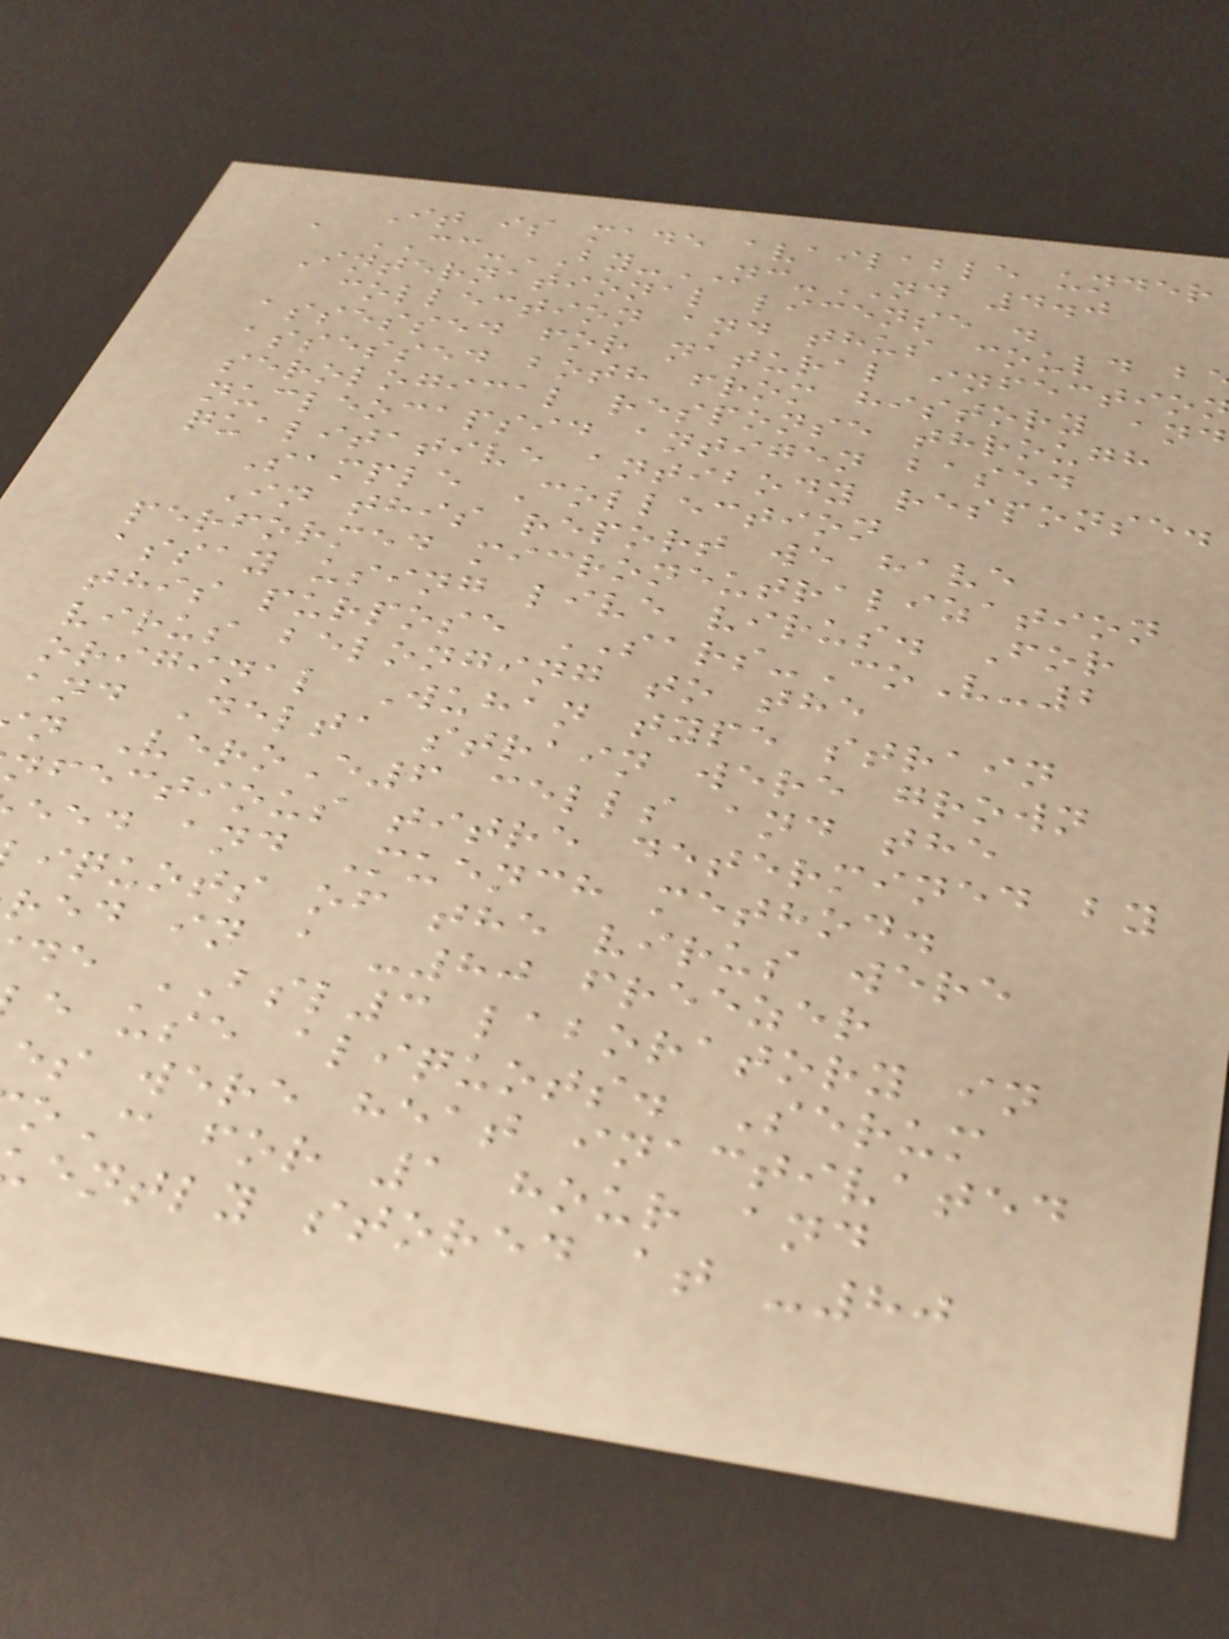It is made available under
a CC-BY-NC-ND 4.0
International license .
collection and thus could b
assessed for natural infectio
assessed both from history and
serological response through
nucleocapsid antigen based
qualitative antibody response.
Sample Collection
In this report we have
performed microneutralization
assay using live virus. For
this purpose SARS-CoV-2
virus belonging to the
original Wuhan type strain
and Delta strain were grown
n VeroE6 cells and the
nfectious titre determined by
eed and Muench method.
iquots of the virus were
red in a -80 freezer
de BSL3 laboratory in
e use aliquots. Serum
es were heat inactivated
oC for 1 hour and
ently stored at -80
